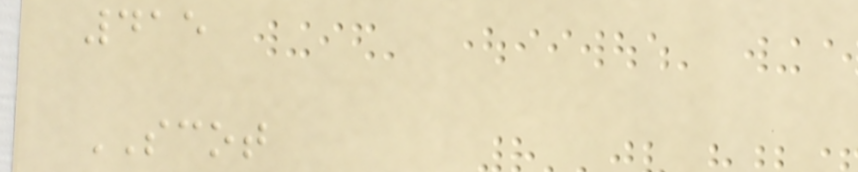415
SCOT
